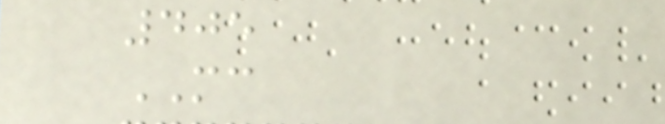405
MC
